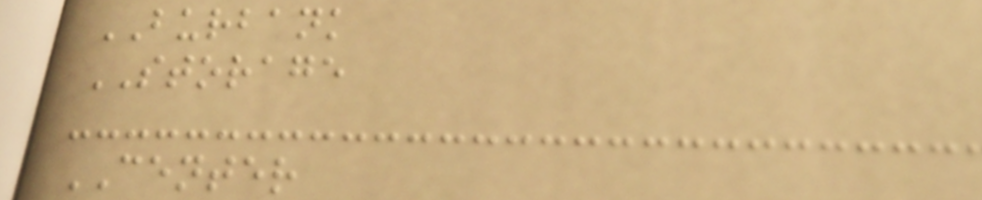BURBANK
STORAGE
CENTER
